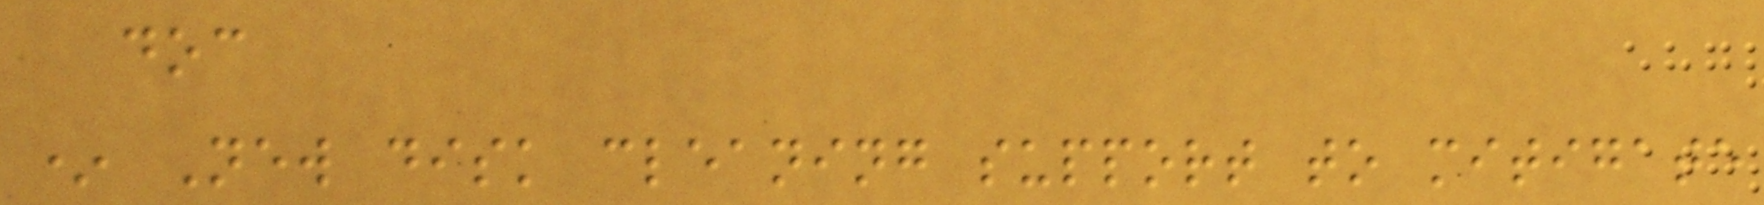doc
* New disk cleaning support to mitigate
